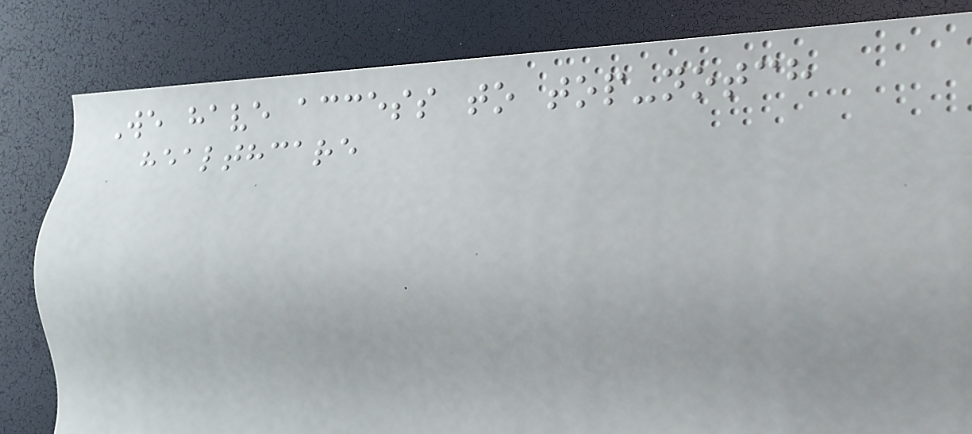We have access to top-notch
healthcare
